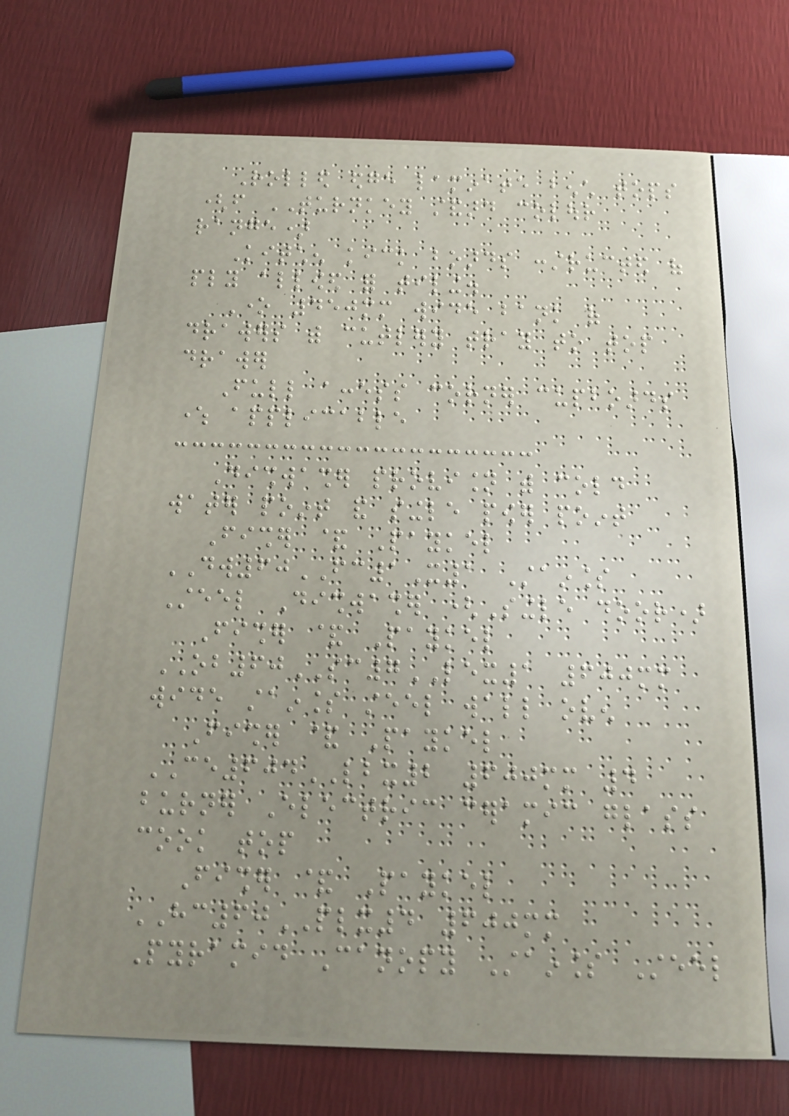Rolled edge laminate bench tops
(from TURNKEY standard colour
range)
Kitchen kick boards constructed of
ply allowed for tiling.
One 450mm wide bank of
drawers with cutlery tray to top
drawer
Full access corner cupboards
where applicable
Dishwasher provision with cold
water point and single power point
Fisher & Paykel
DW60FC1X1 Stainless
Steel Dishwasher (Single door)
Fisher & Paykel
OB60SC7LEX1 600mm
wide stainless steel wall oven
Fisher & Paykel
CE604LBX2 600mm 4
burner Electric ceramic glass
cook top
Fisher & Paykel
HC60PLX4 600mm
Pyramid Canopy Stainless Steel
